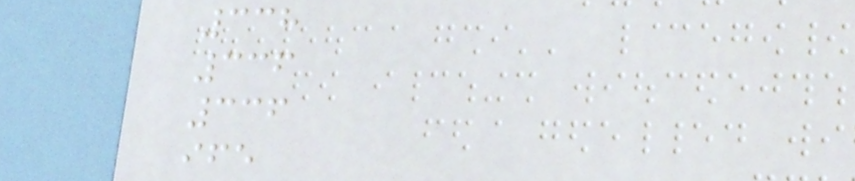338
336
336
ife
